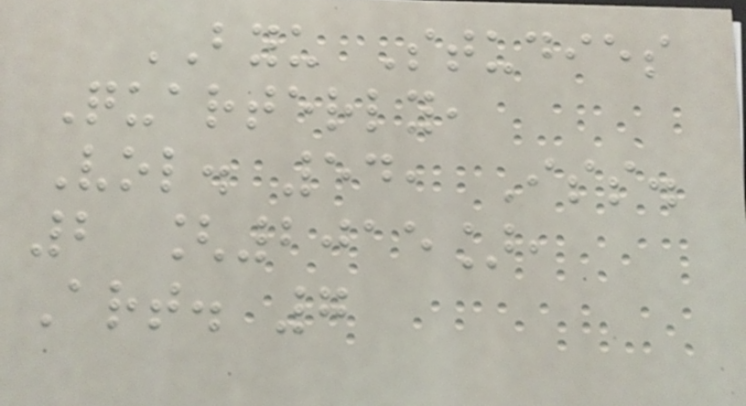BYU Studies
Quarterly,
Vol. 54, Iss.
2 [2015],
Art. 7
